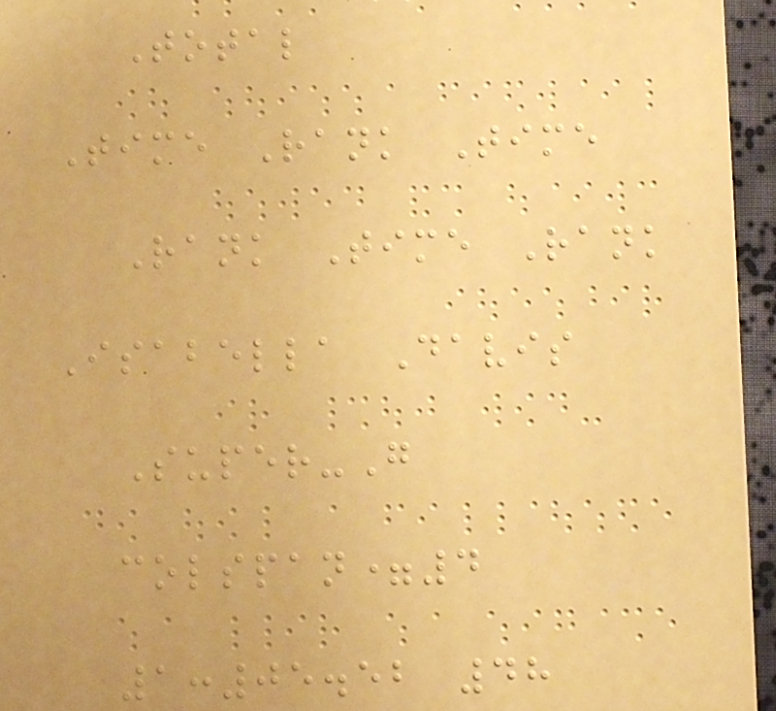Total
Time Rank Time
Rank Time Rank
Isabella Davis
Super-G
colspan=4
1:05.52 48
